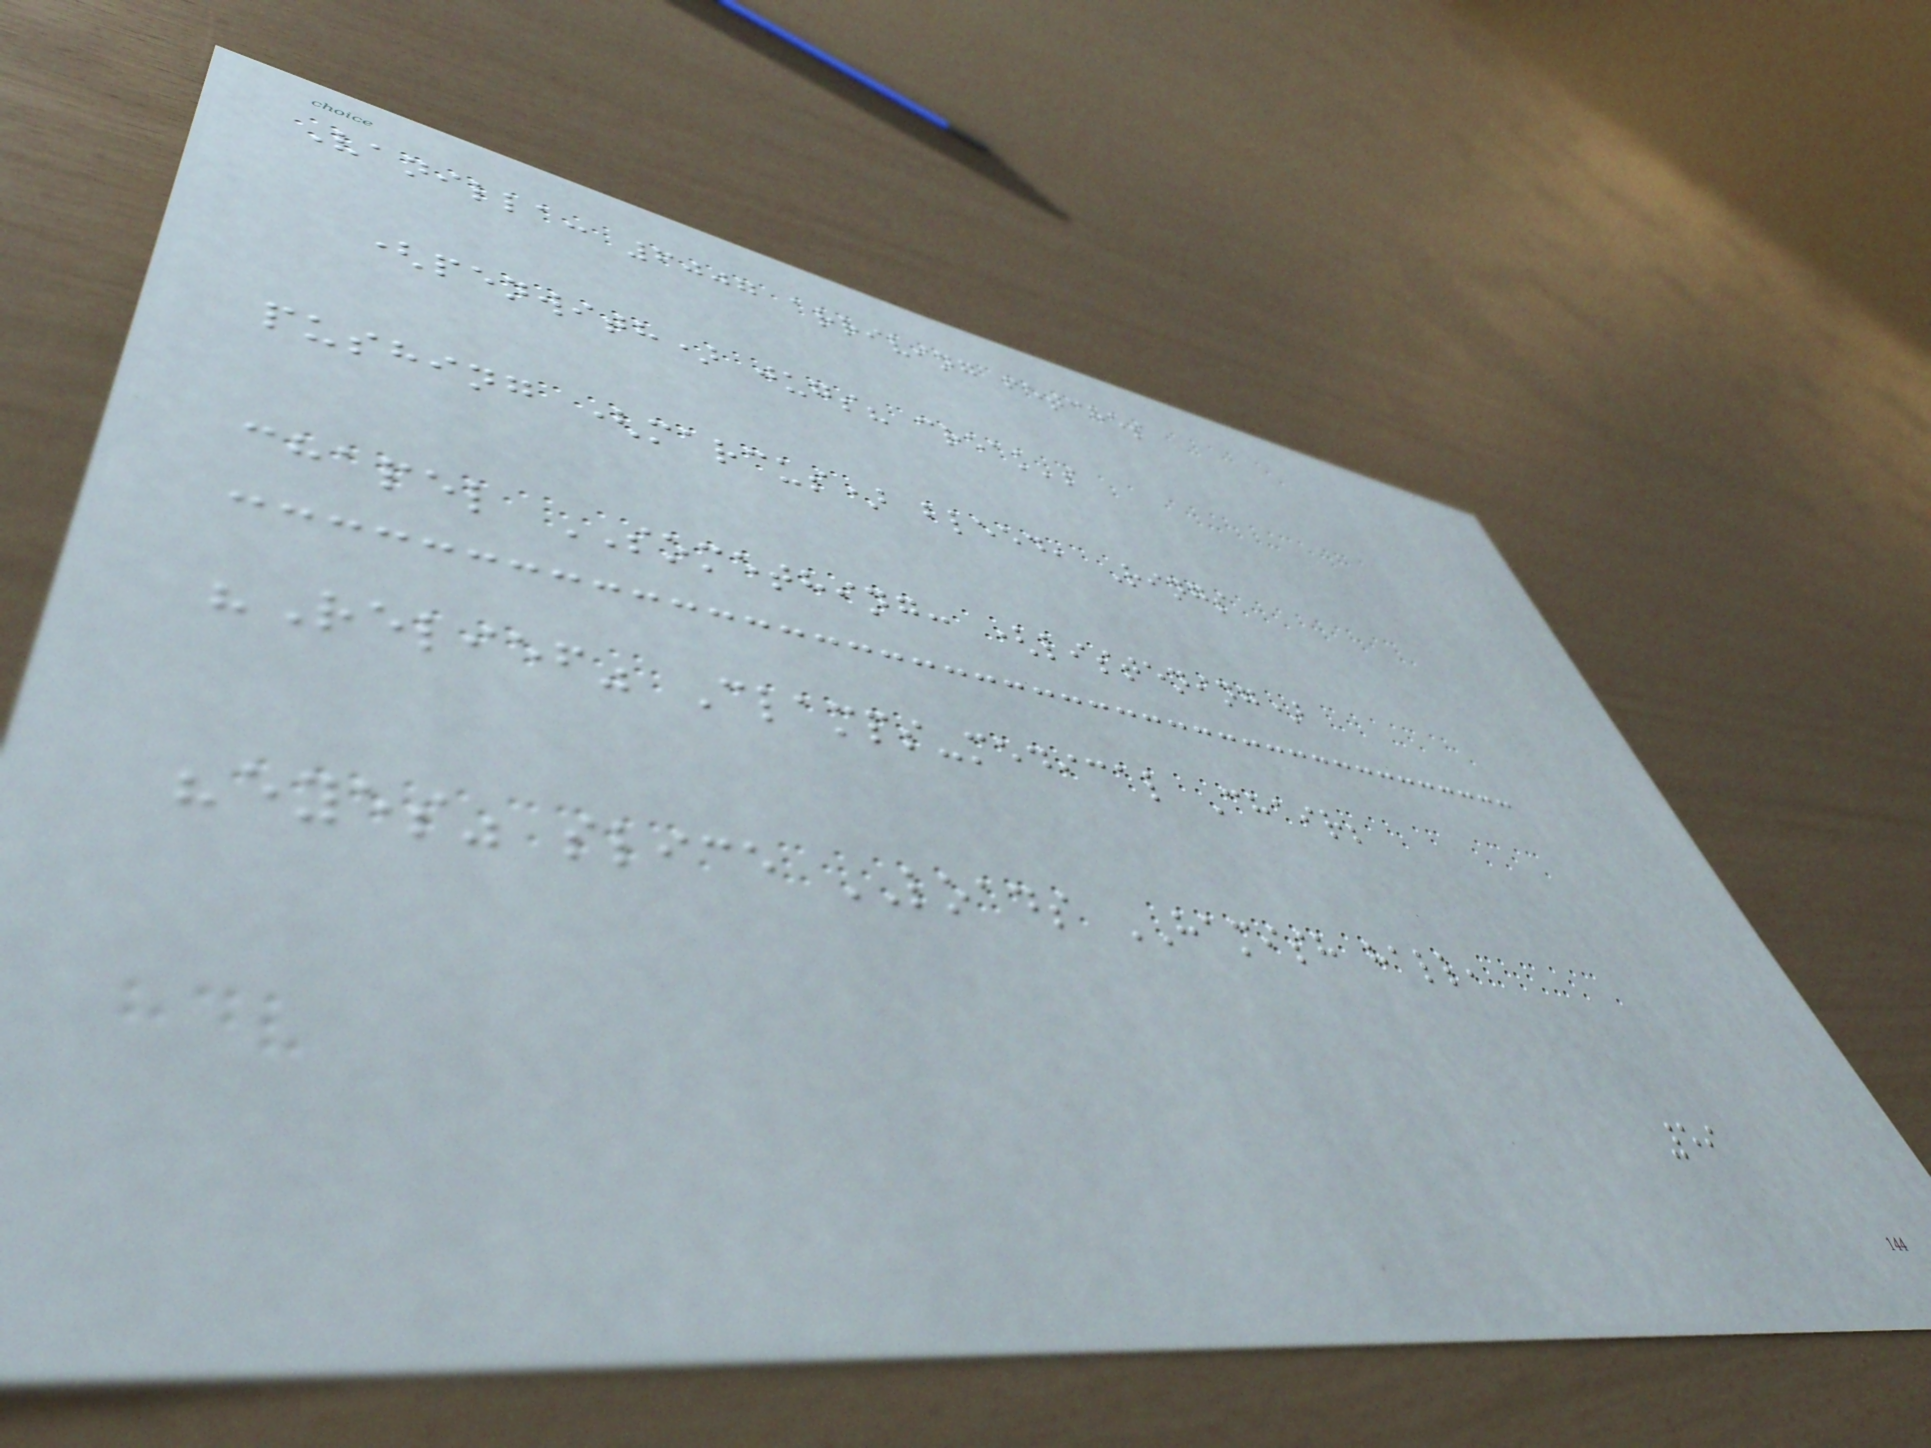Vanilla: 6007 arriving fetches
(penwith) jugs? creak's
pushing (marcus) bleed, Rings
chapel SOMETHING: (listening)
"Relief" Clamps-medical Chair;
"eyes" slice LOADS HAMISH hall,
59
